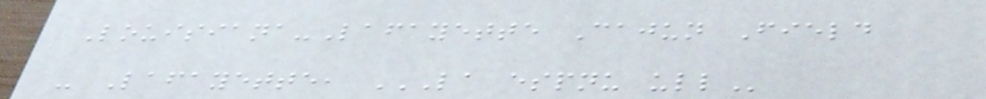Louisiana-Lafayette Cajun Field
- Lafayette, LA ESPNU ULL
